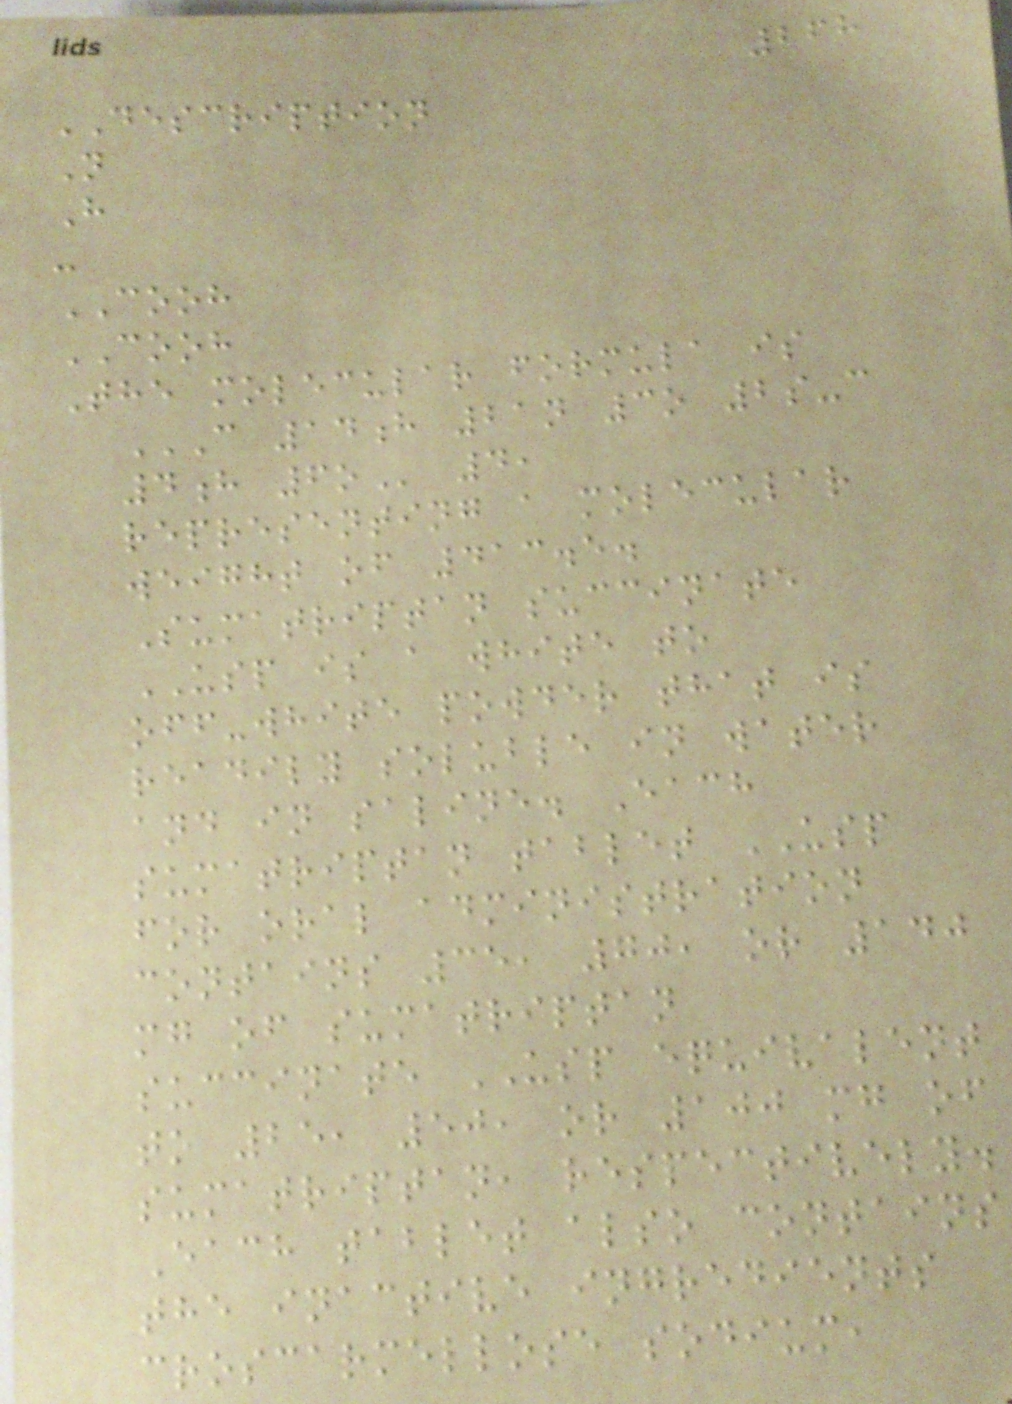268
DESCRIPTION
N
H
-
COOH
COOH
The molecular formula is
C 14H 21N 3O 2S-C
4H 6O 4,
representing a molecular
weight of 413.5.
Sumatriptan succinate
USP is a white to
off-white powder that is
readily soluble in water
and in saline. Each
sumatriptan tablet USP
for oral administration
contains 35, 70, or 140
mg of sumatriptan
succinate USP equivalent
to 25, 50, or 100 mg of
sumatriptan, respectively.
Each tablet also contains
the inactive ingredients
croscarmellose sodium,
